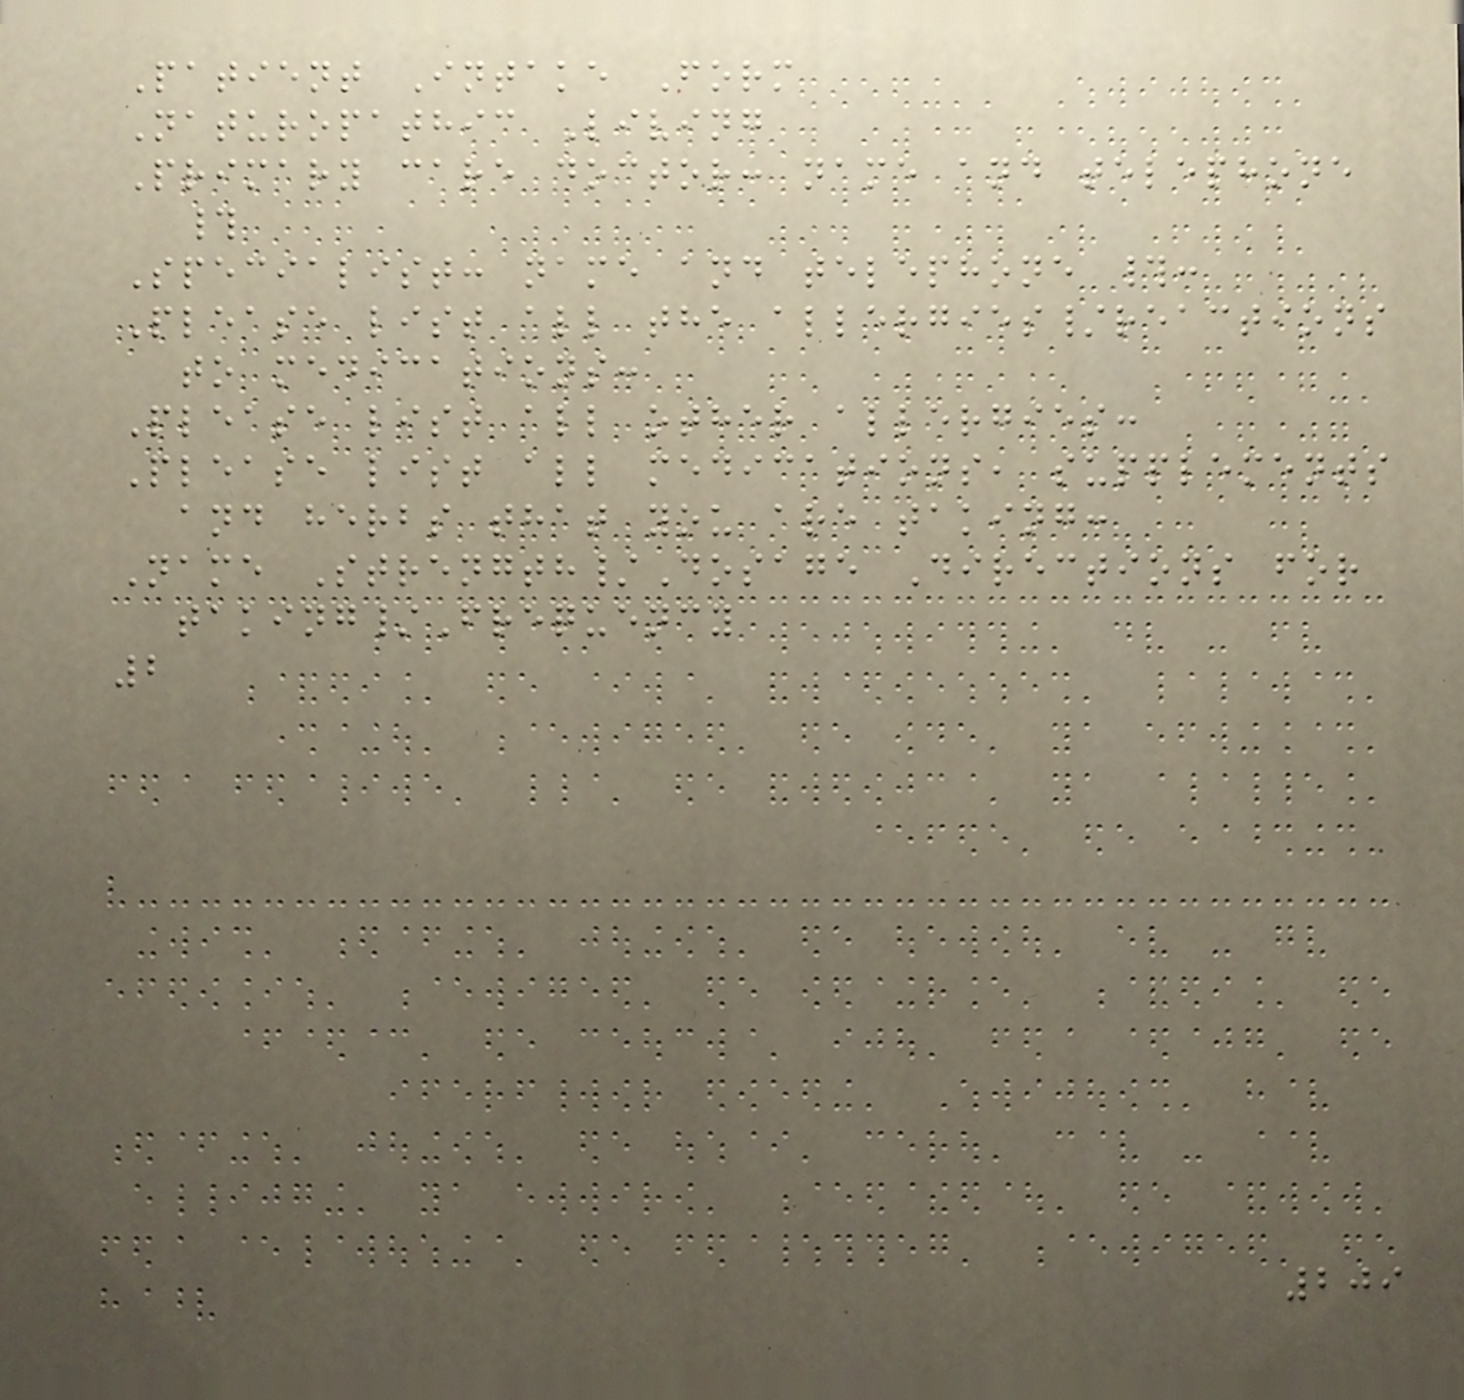Patient Intake Form
Naturopathic Living
Primary care doctor: name and telephone
#
Specialist: name and telephone #:
Please list all the allergies/reactions
to medications:
Please list all other allergies:
Please list all medications, supplements
and herbs that you are taking:
Name Strength/Dosage Directions for
taking/Frequency
2
209
